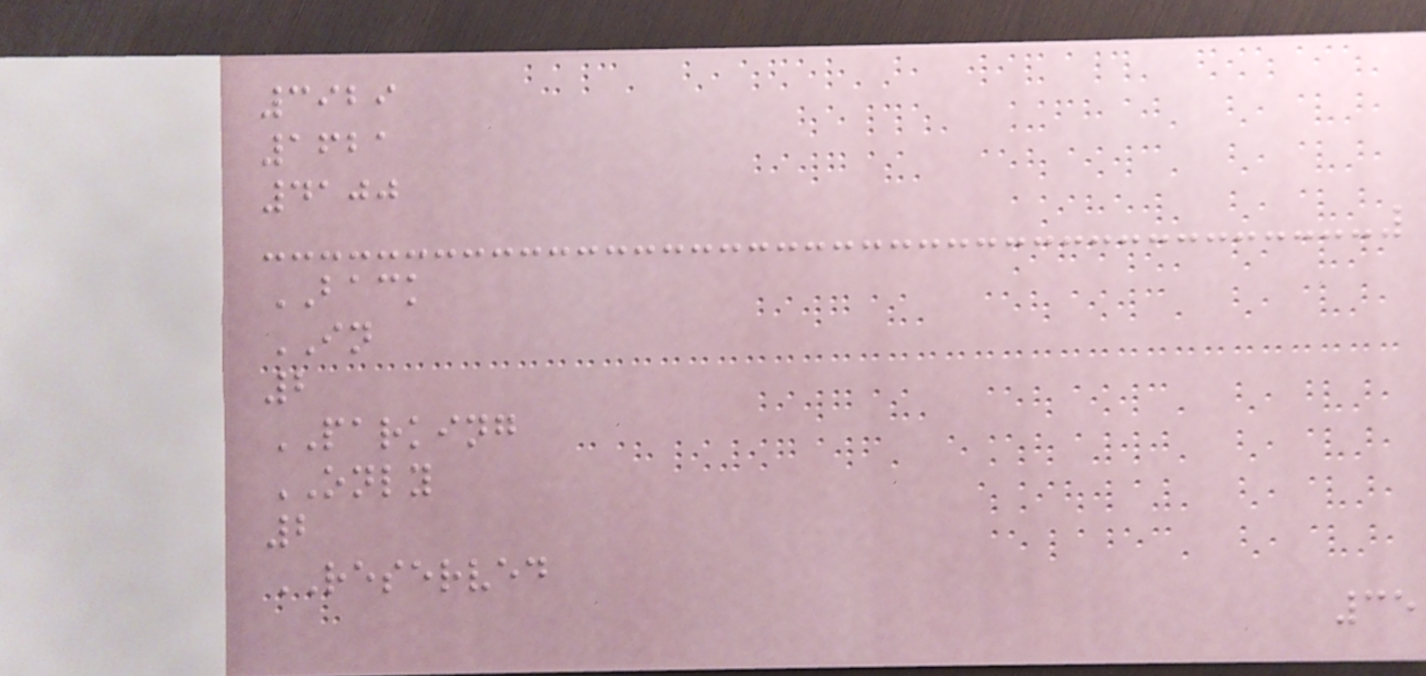3929
1621
4100
BACK
IN
2
PARKING
ONLY
2
RESERVED
35
